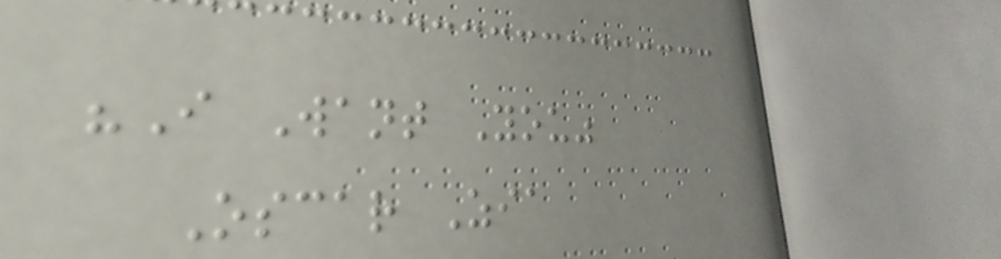"I Want You"
Oscar Zia
